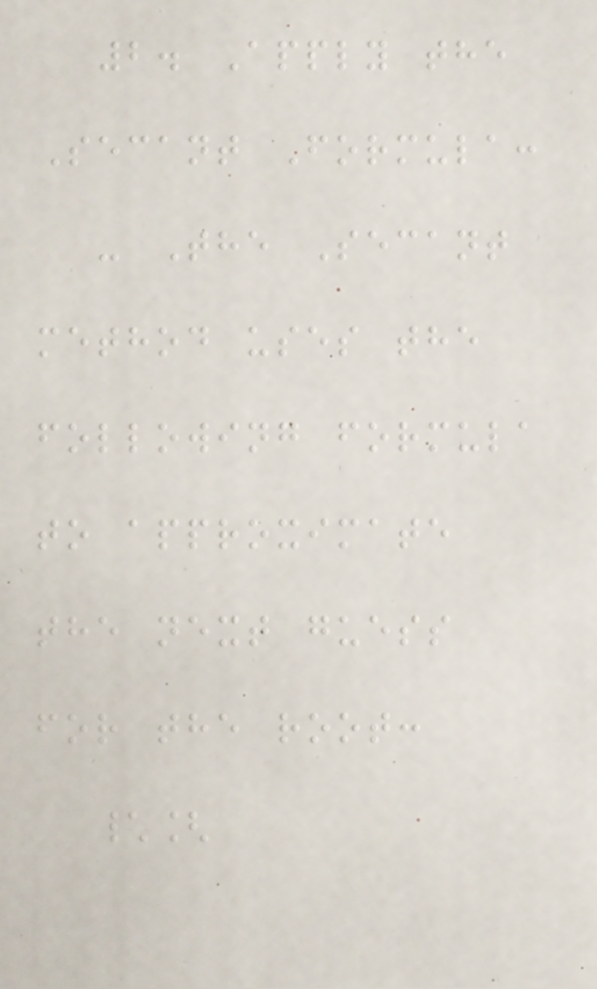2. Apply the
Secant Formula:
- The Secant
method uses the
following formula
to approximate
the next guess
for the root:
\[
